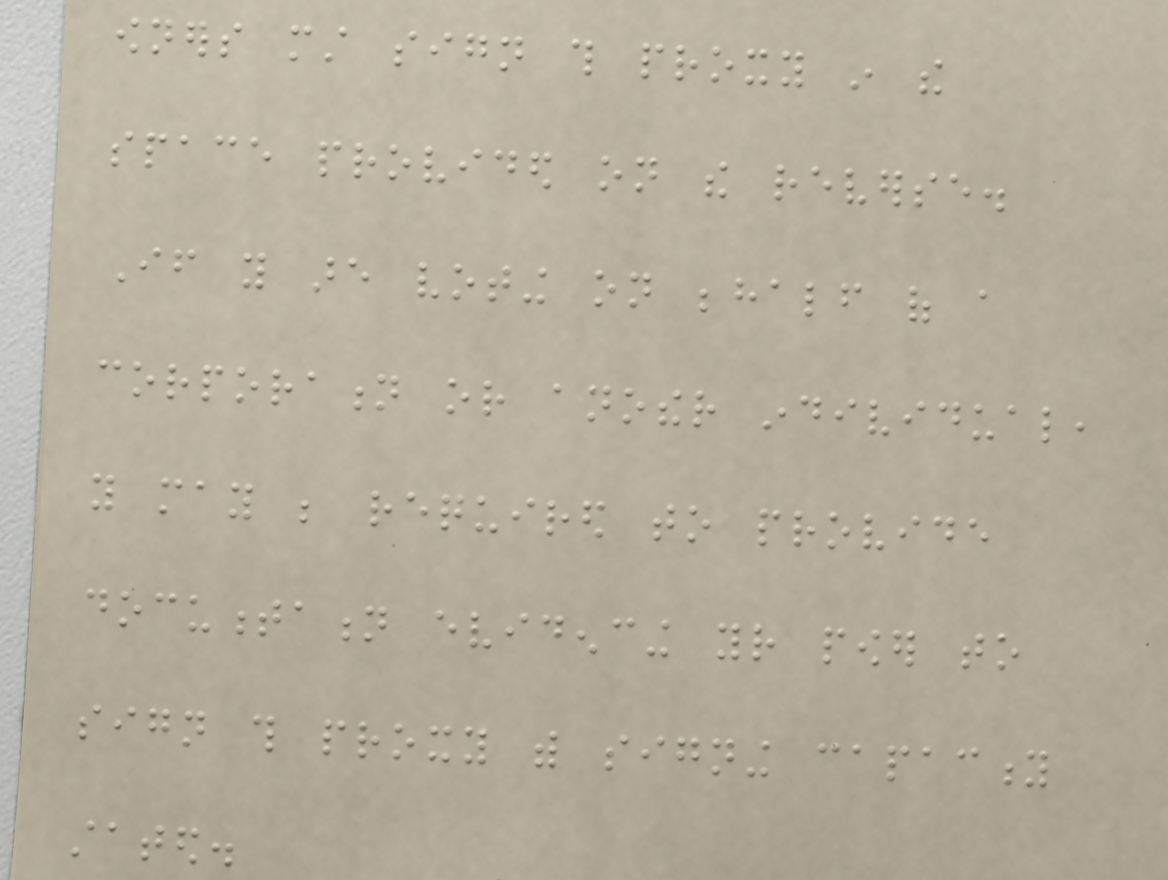owners must sign this proxy in the
space provided on the reverse.
If you are voting on behalf of a
corporation or another individual,
you may be required to provide
documentation evidencing your power to
sign this proxy with signing capacity
stated.
